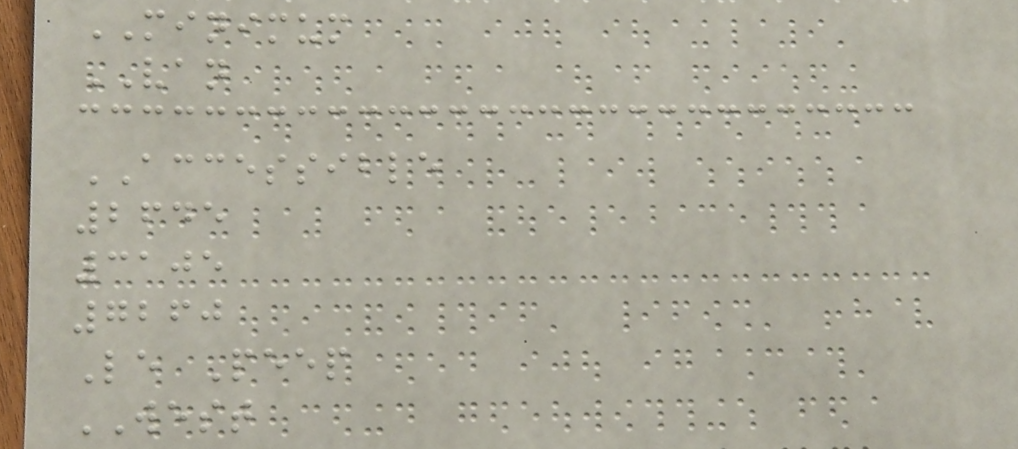MINIMUM
VAN
ACCESSIBLE
2645
3105
7260
Le Peep
WEST
